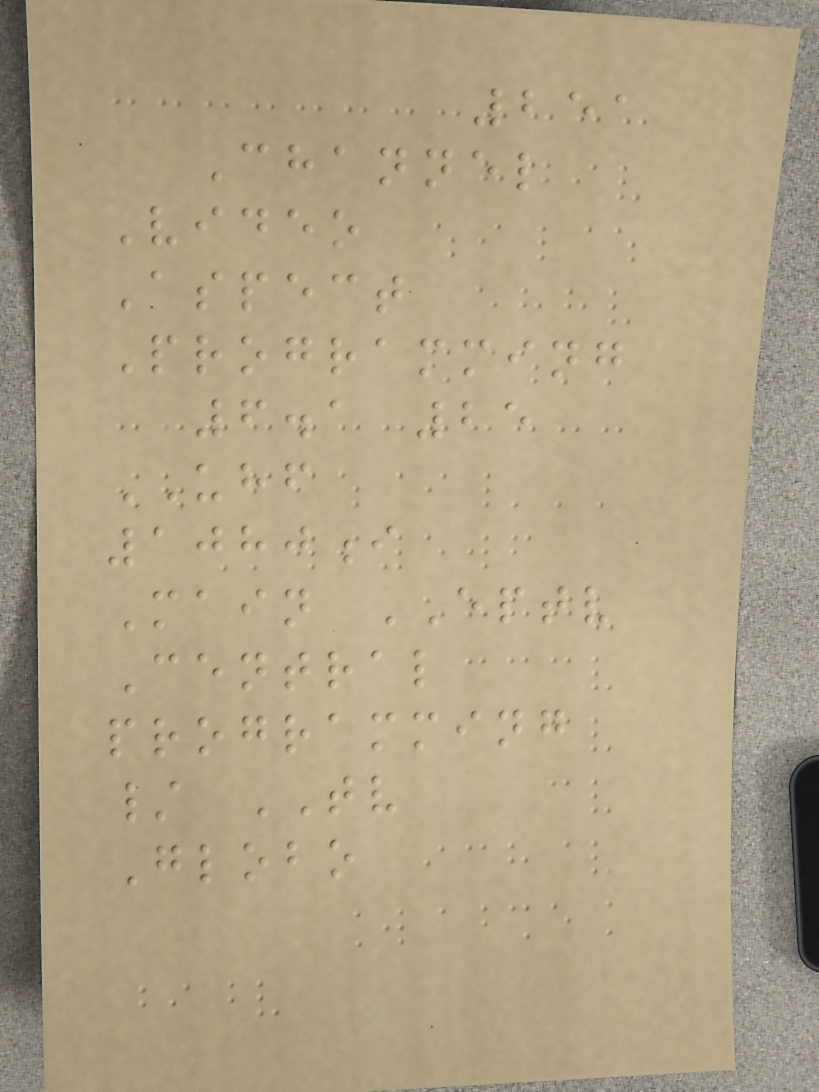251
Channel
Video
Aspect
Programming
6.1 25
UHF
1080i
Main EPTV
Central
programming
/ TV
Globo
